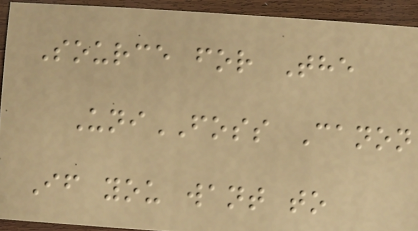Source for The
UniFOSS Canon
If you want to
